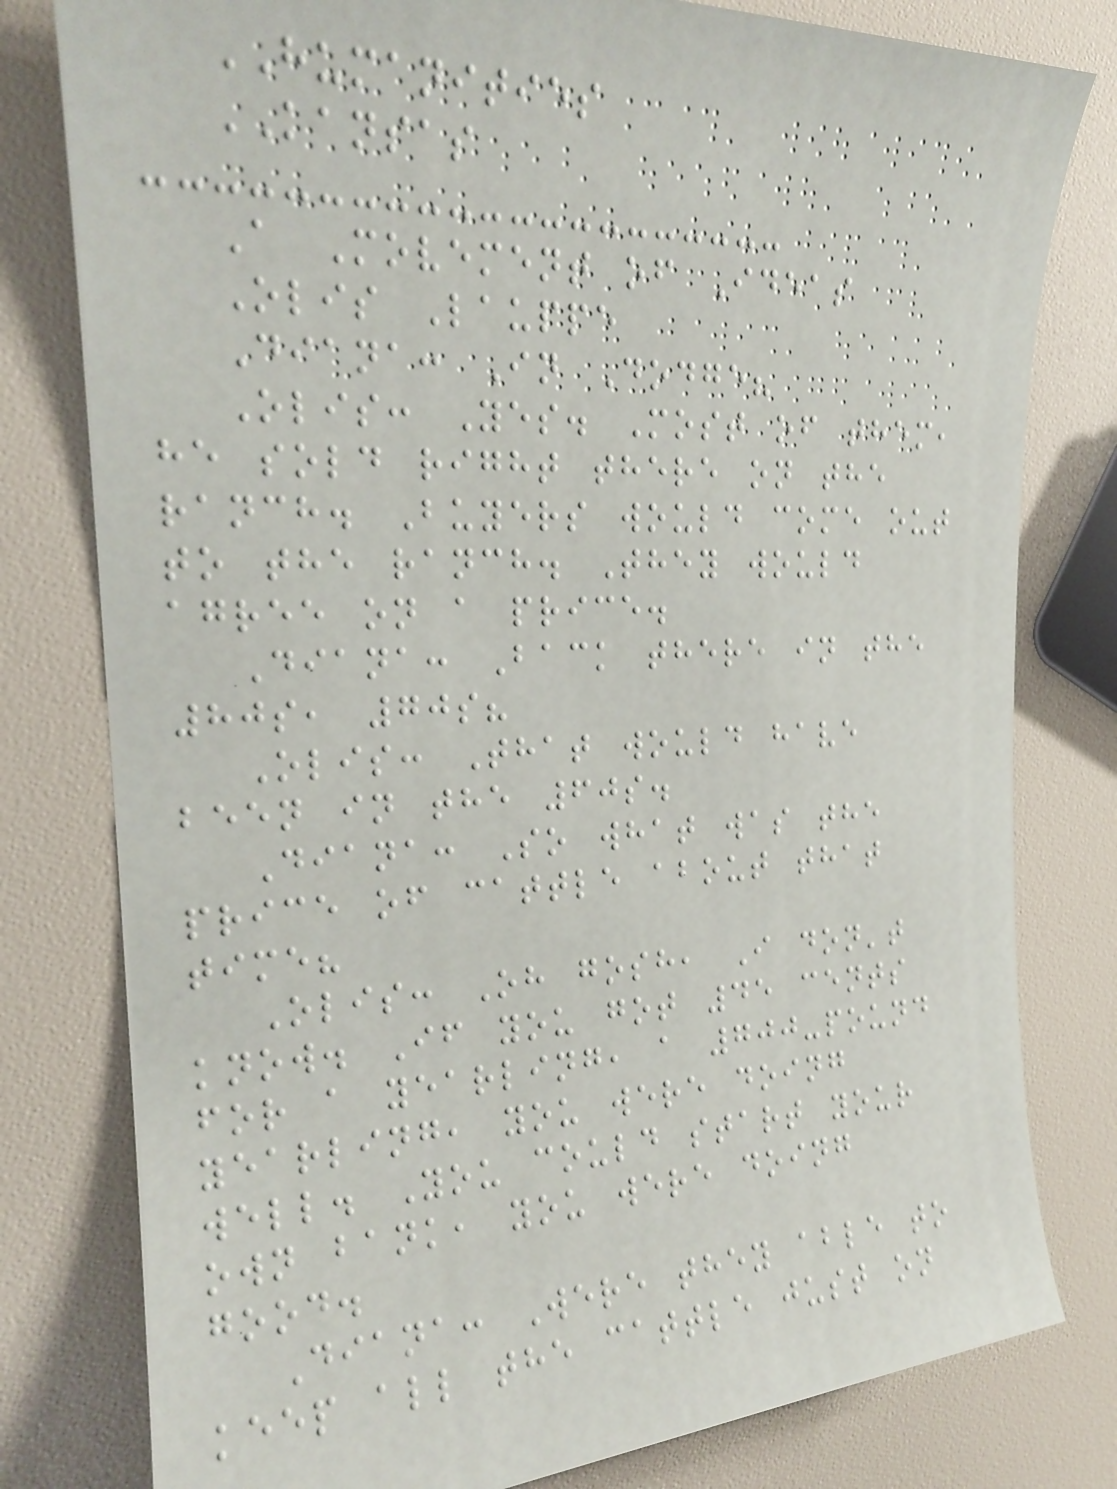HUMANITIES
KANSAS
A Movement of Ideas
Olis Lauppe
Diana: In Dodge?
Olis: Yes. Most of them,
he sold right there on the
ranch. Buyers would come out
to the ranch. They would
agree on a price.
Diana: Back there in the
80s, 70s?
Olis: That would have
been in the 60s.
Diana: So what was the
price of cattle about that
time?
Olis: Oh gosh, I don't
know. If you got 45 cents
for a yearling, a 700-pound
yearling, you were doing
well. You could start your
own bank, you were doing
good.
Diana: Were they able to
keep all the cattle just on
